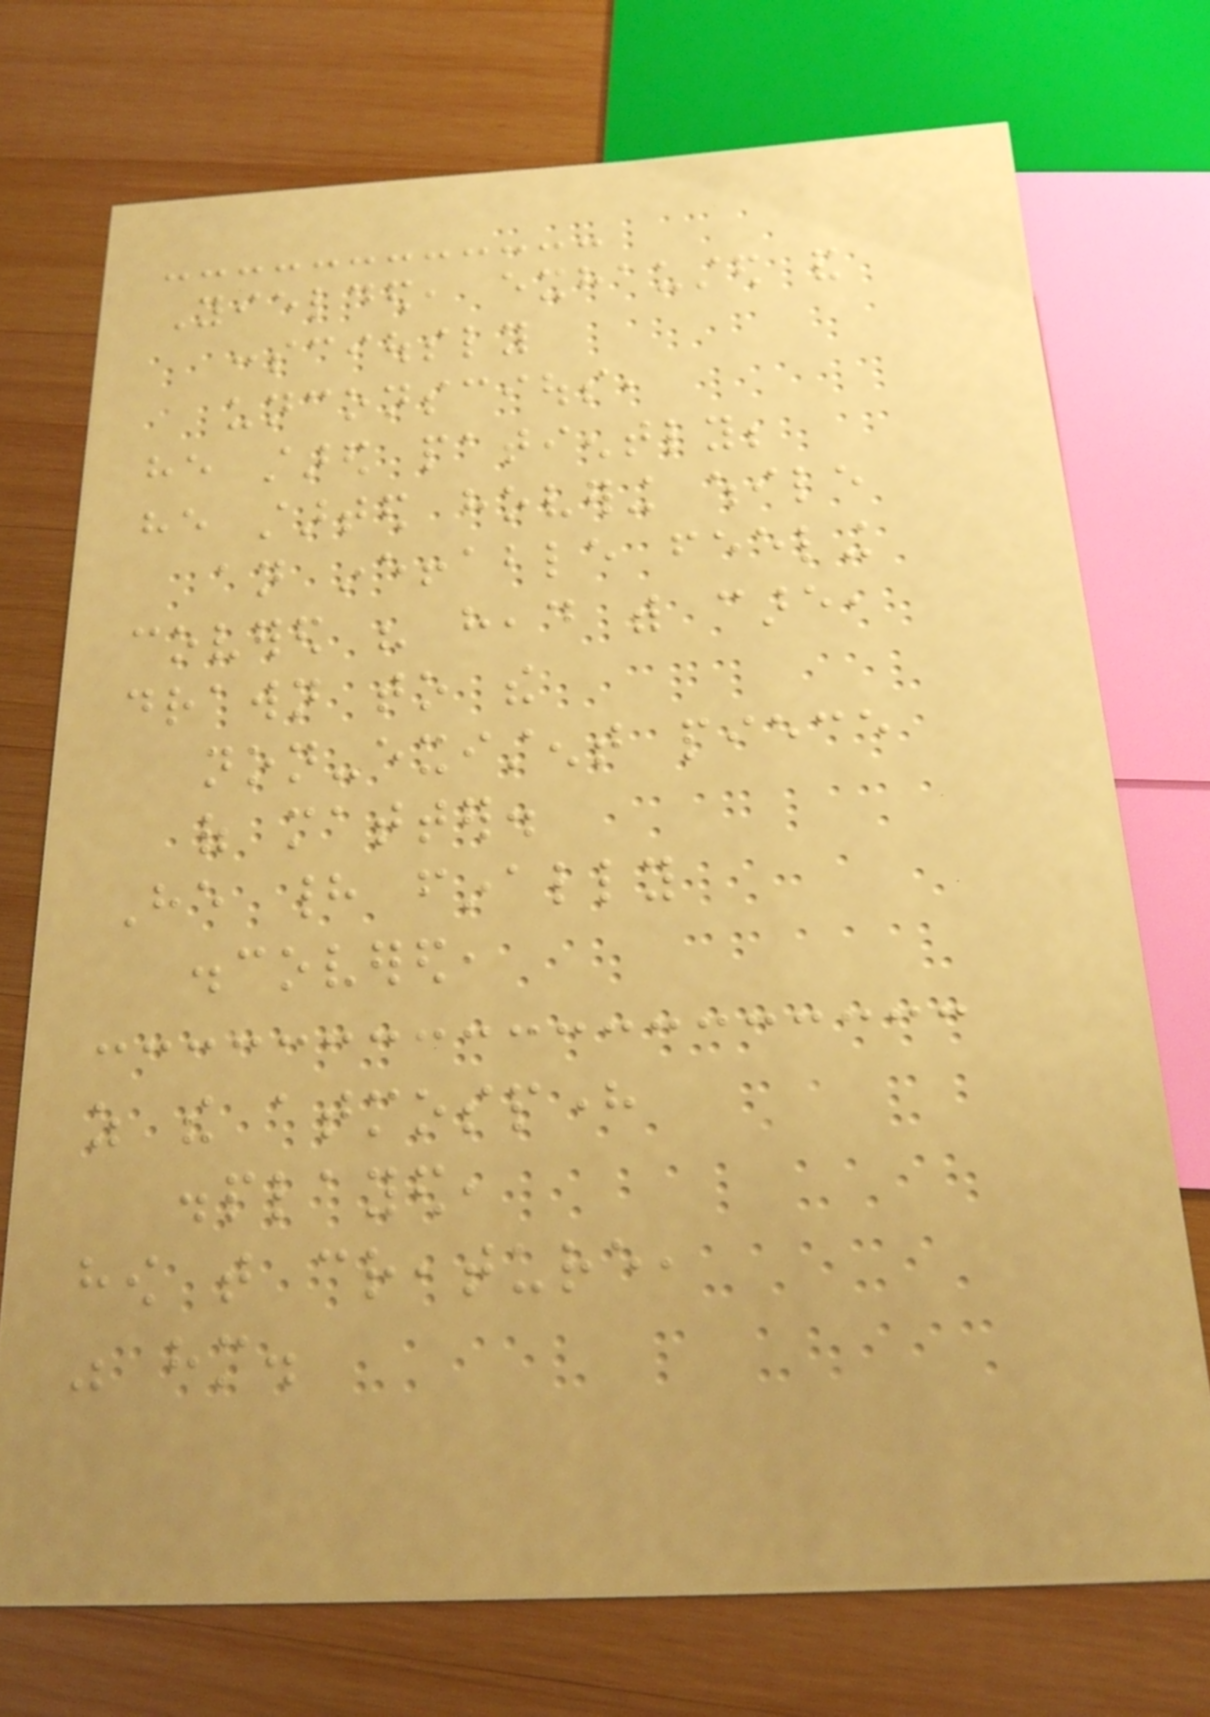Yielded, exhausted and
consciously
unconscious,
he stared patiently;
he started hovering while
an ineffable feeling
covered his head with care,
drawn to the
non-existent piece
of matter.
He had finally
discovered,
as the atmosphere
displayed,
how that creature,
was him.
